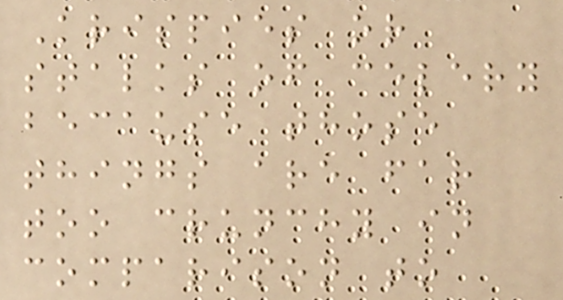Krispies or
stalks of celery
because those
things are far
too crunchy in
comparison to
